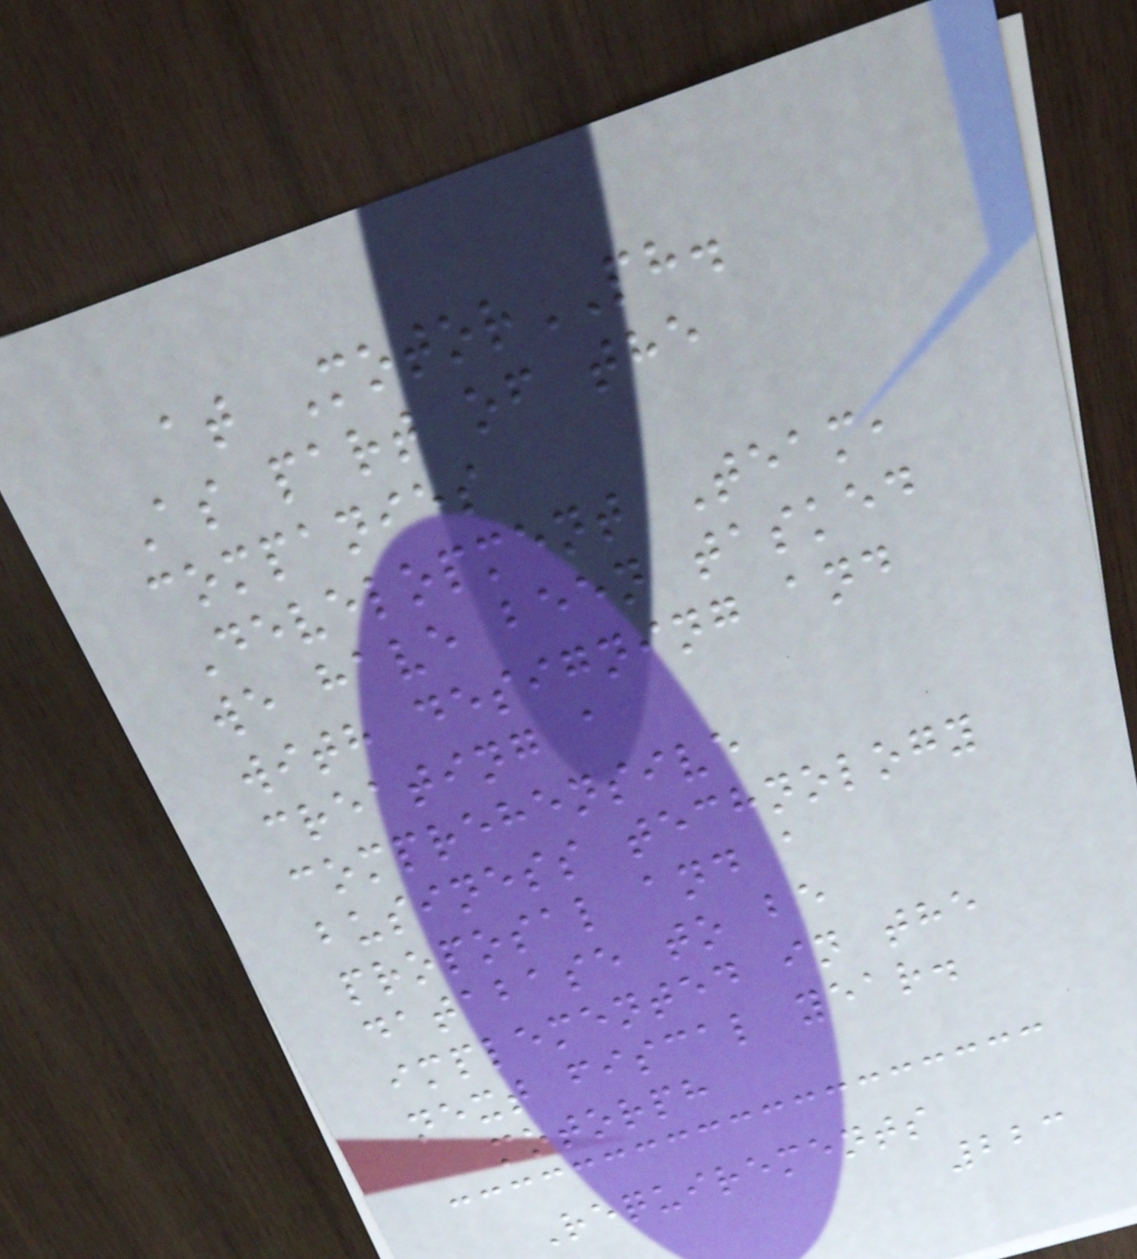at MotorPH.
As part of the
companies
Development Team,
we have been tasked
with designing and
creating a
comprehensive
business technology
proposal and a
database to be
implemented in the
next fiscal year.
motorph
Requirements
223
